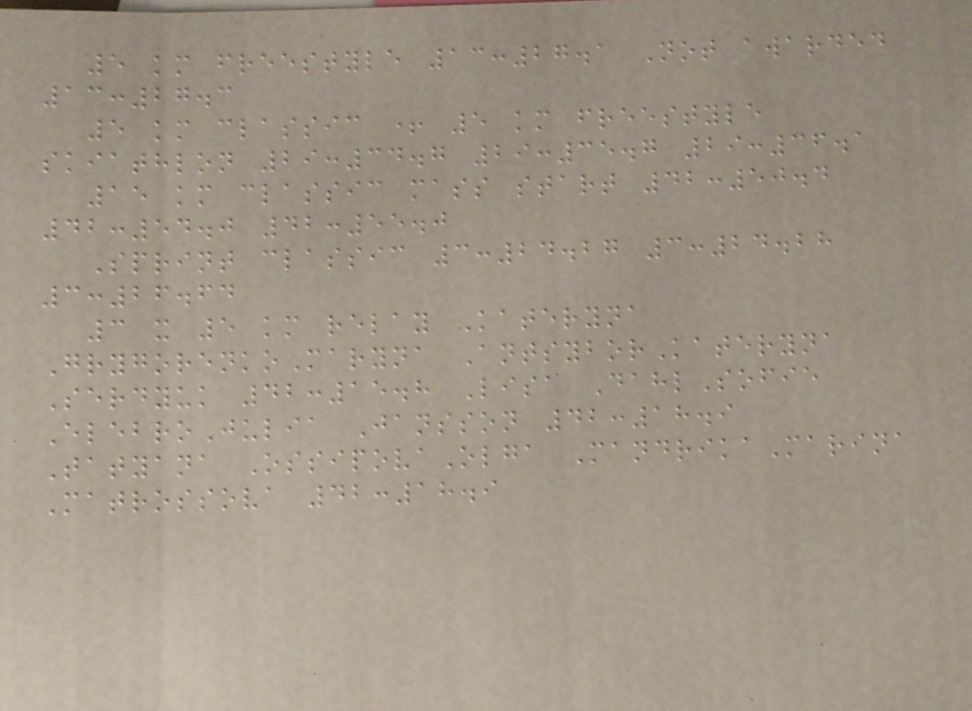5 km freestyle 13:27.1 Not awarded
13:27.3
5 km classic + 5 km freestyle
skiathlon 29:34.7 29:35.7 29:36.1
15 km classic mass start 42:50.4
42:54.0 42:55.0
Sprint classic 3:24.27 3:24.28
3:26.64
3 x 5 km relay Kateryna
GrygorenkoMaryna AntsyborKateryna
Serdyuk 42:15.8 Lisa DahlSofie
ElebroJulia Jansson 42:18.9
Tatyana OssipovaOlga MandrikaMarina
Matrossova 42:18.9
